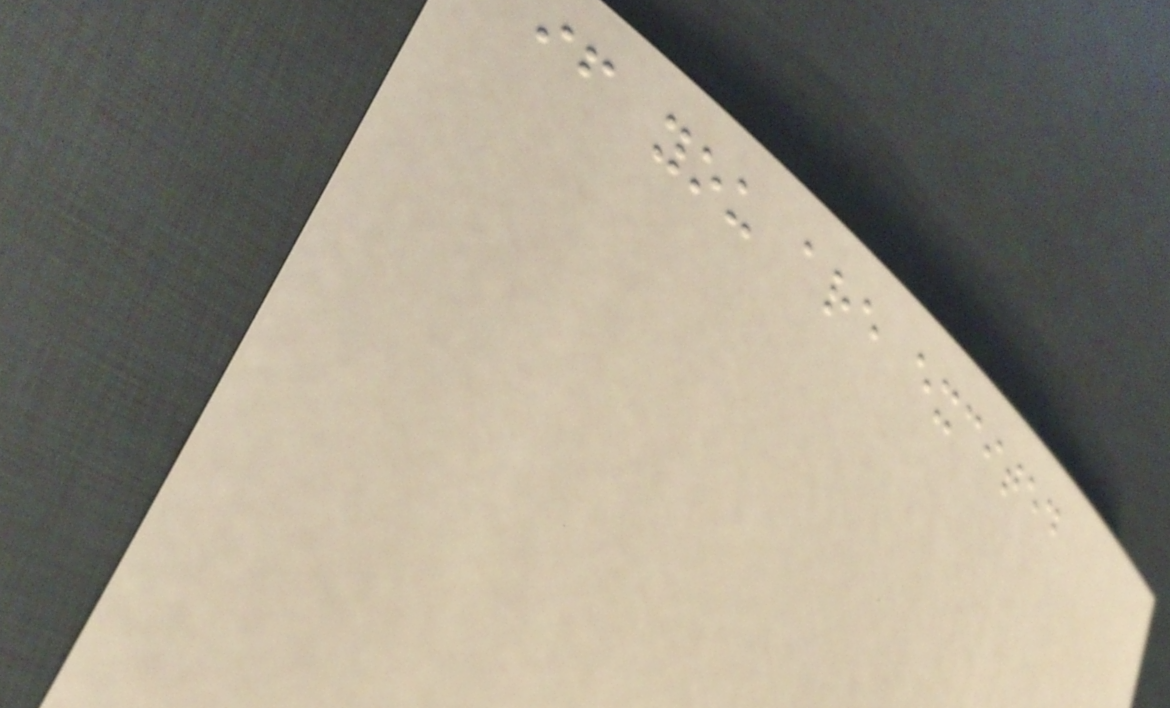if you are excited
